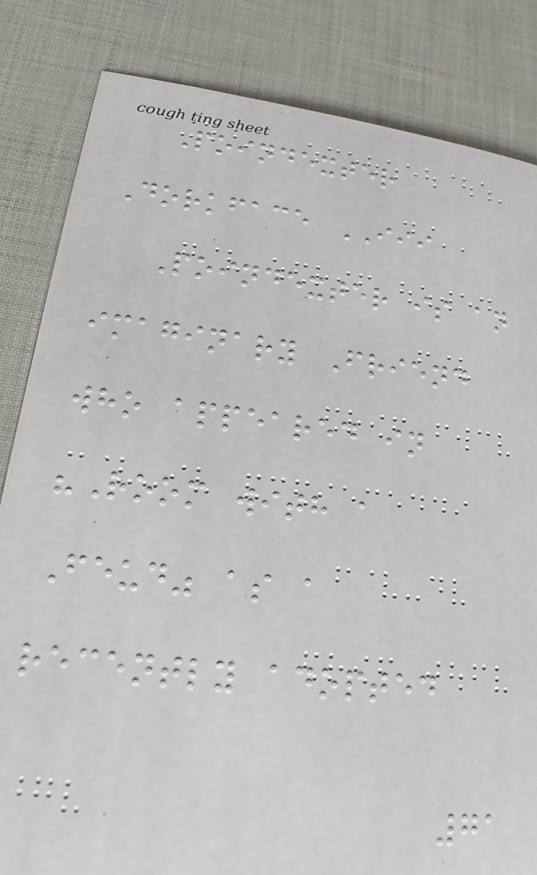Poindexter
Dorkface III
Poindexter is an
imaginary Friend
who appeared in
"Room with a
Feud" as a
recently adopted
71
